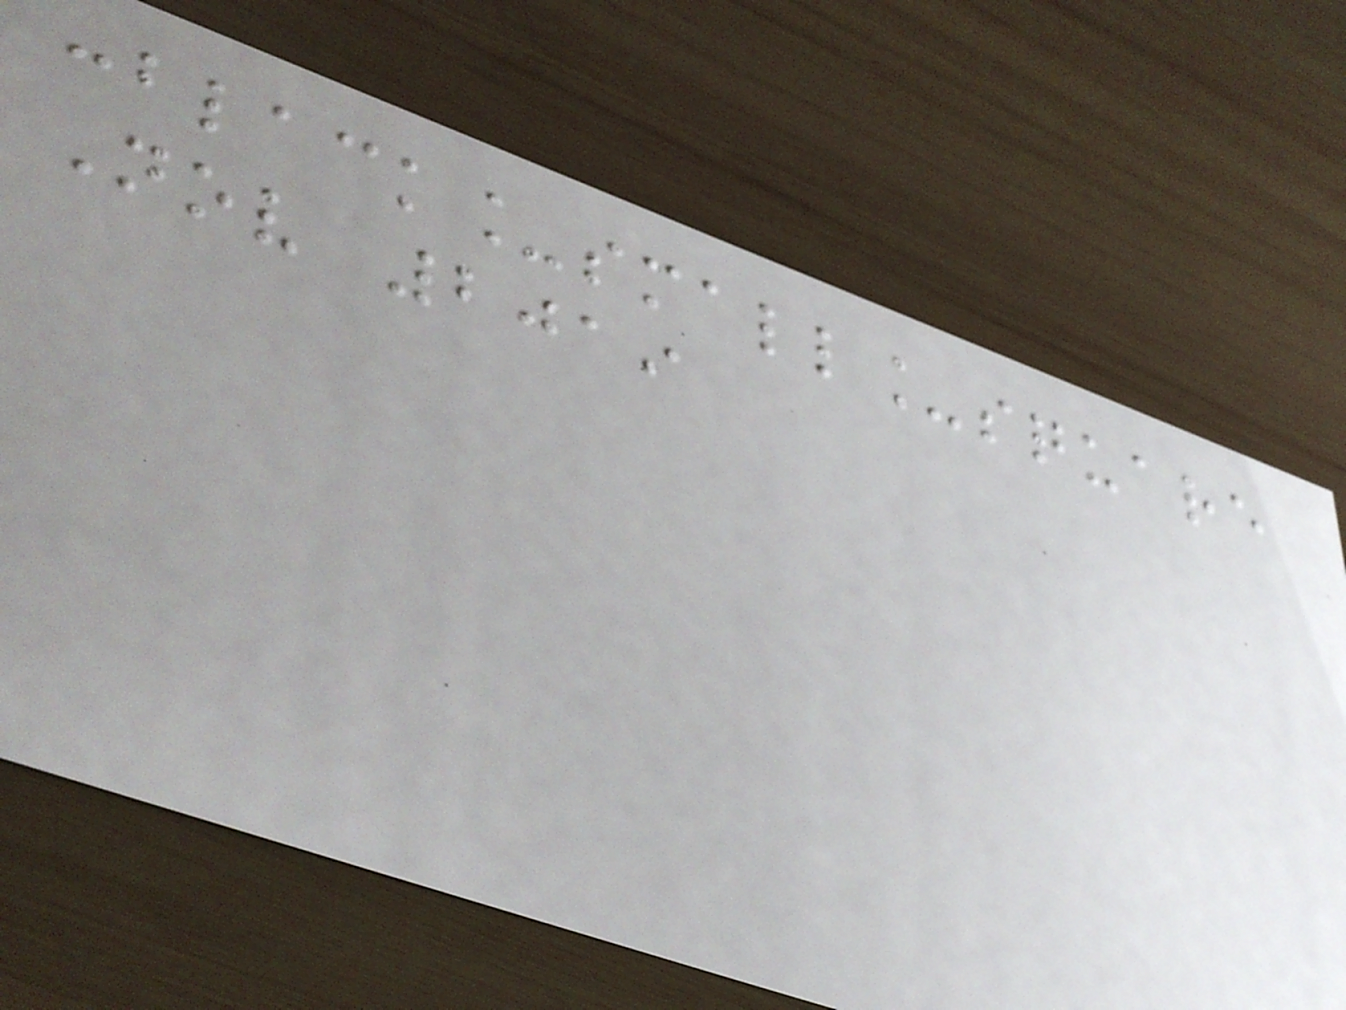:black_small_square
Nov 2019
